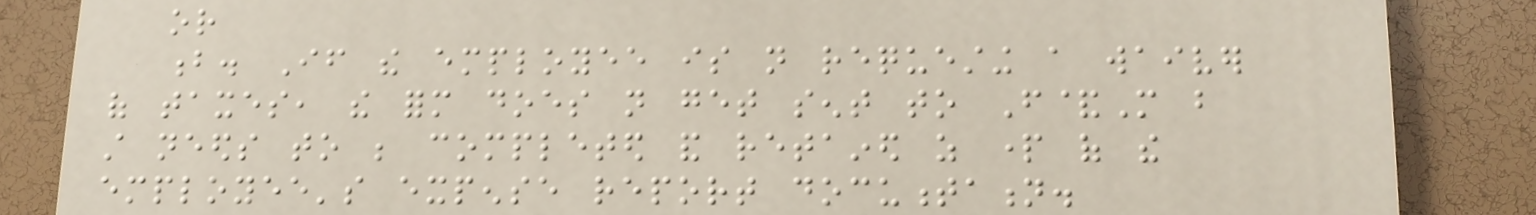or
b. If the employee is not requesting a waiver
of taxes, the form does not get sent to F&M but
still needs to be completed and retained as part of the
employee's expense report documentation.
